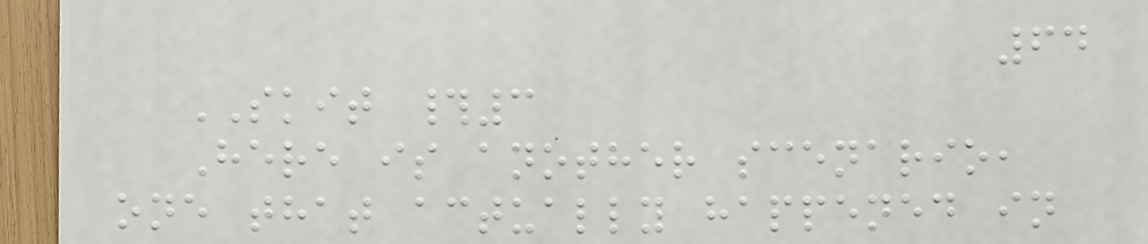64
SKIT #3
Here is another scenario,
one that actually happened in
